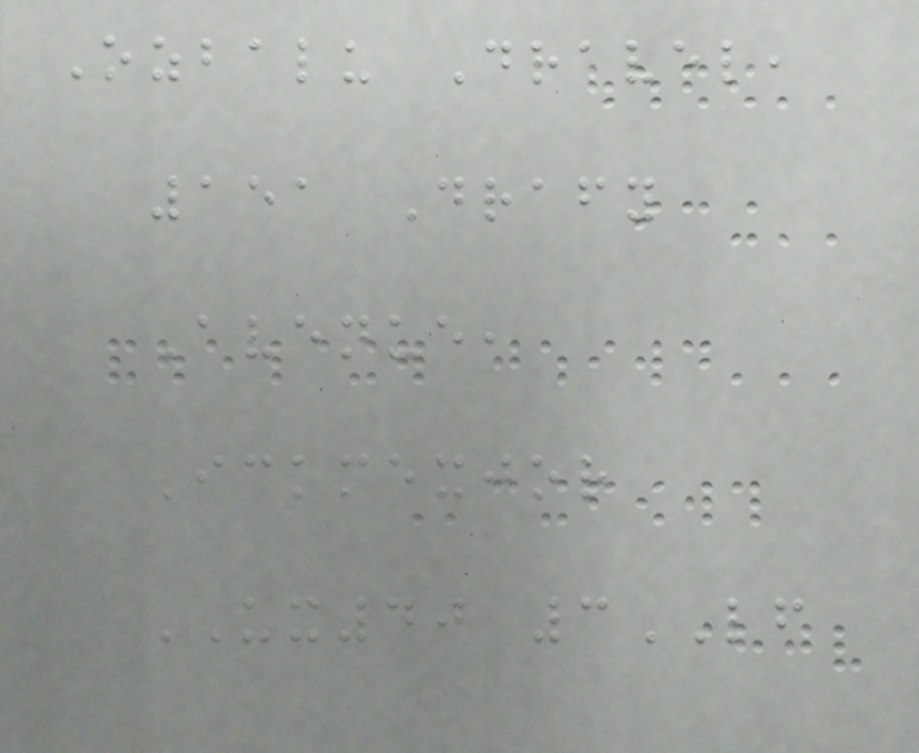Ozbalu Dravel,
151 Drafy
Avenue,
Ickmexjor
UX40 3LF
